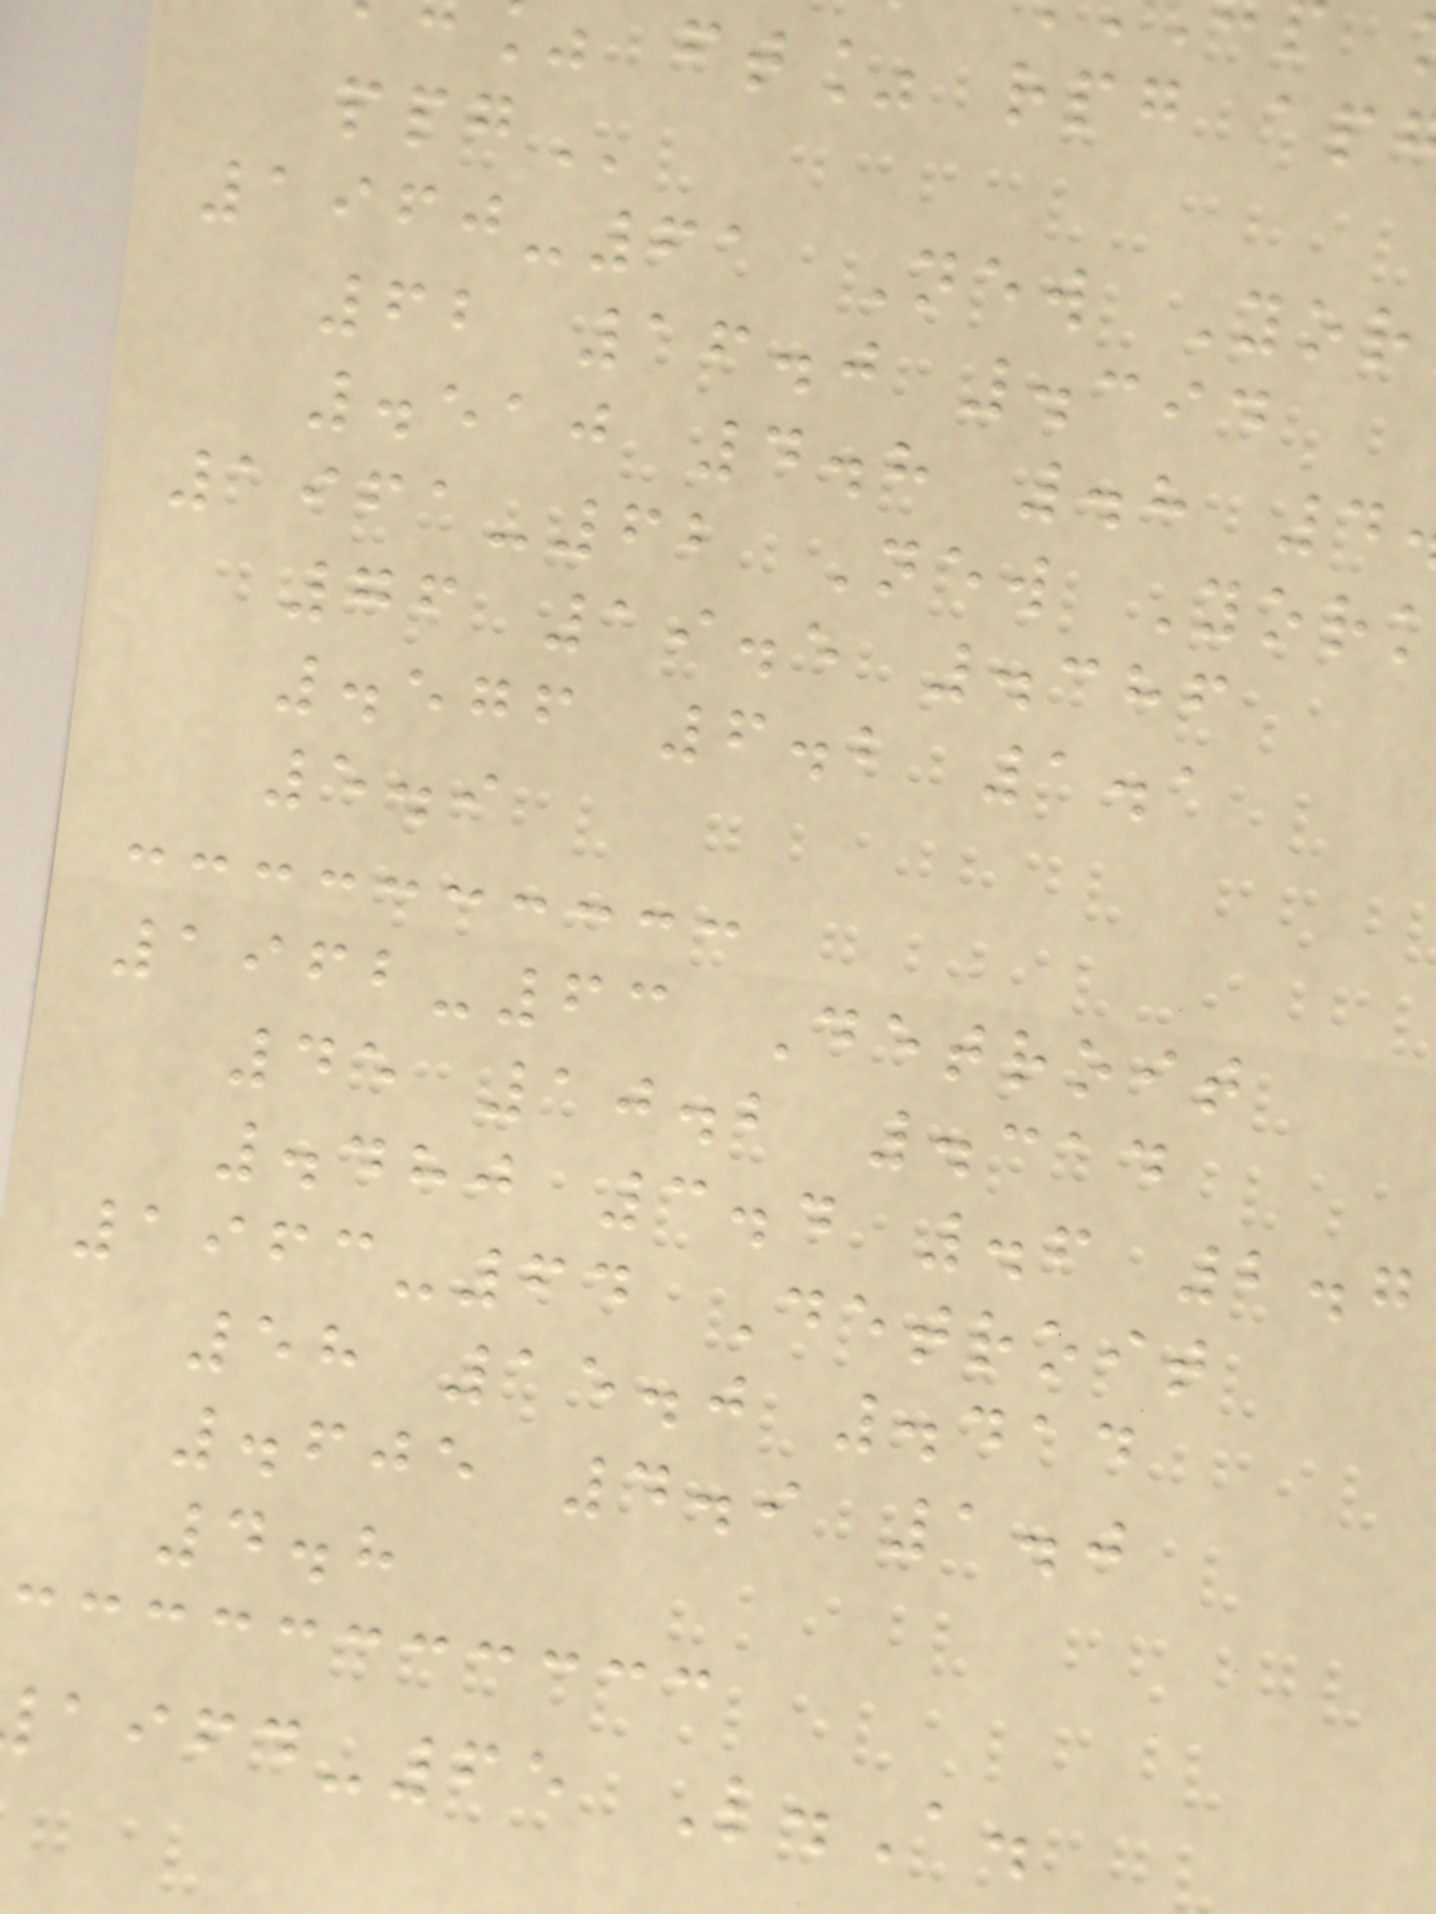ft% rpg
1960-61 New Yor
62 16.0 .394
.510 4.8 .8 4
1961-62 New York
76 19.5 .386
.576 6.2 1.1
5.9
1962-63 Detroit
45 10.2 .314
.480 3.4 .6 2.7
1963-64 Detroit
58 15.0 .414
.605 4.9 1.0
4.8
-65 L.A.
